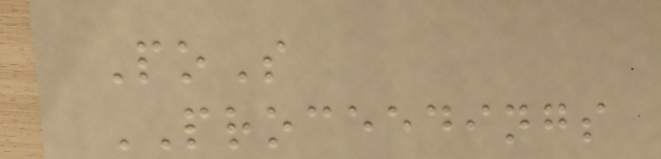PoS
PROCEEDINGS
